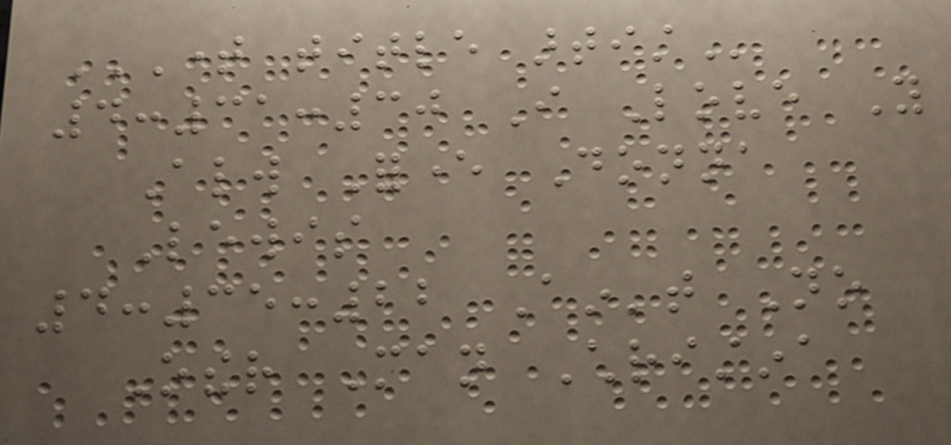TIME TITLE ARTIST
4:31:30 I Love You
Always Forever Donna
Lewis
4:35:22 Ain't No
Other Man Christina
